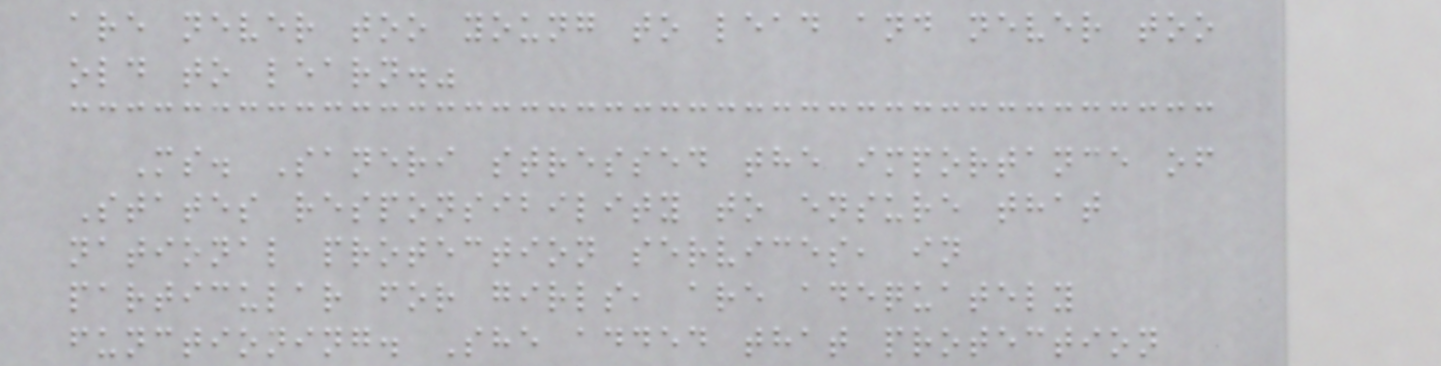are never too young to lead and never too
old to learn."
Ms. Saneri stressed the importance of
States responsibility to ensure that
national protection services, in
particular for girls, are adequately
functioning. She added that protection
